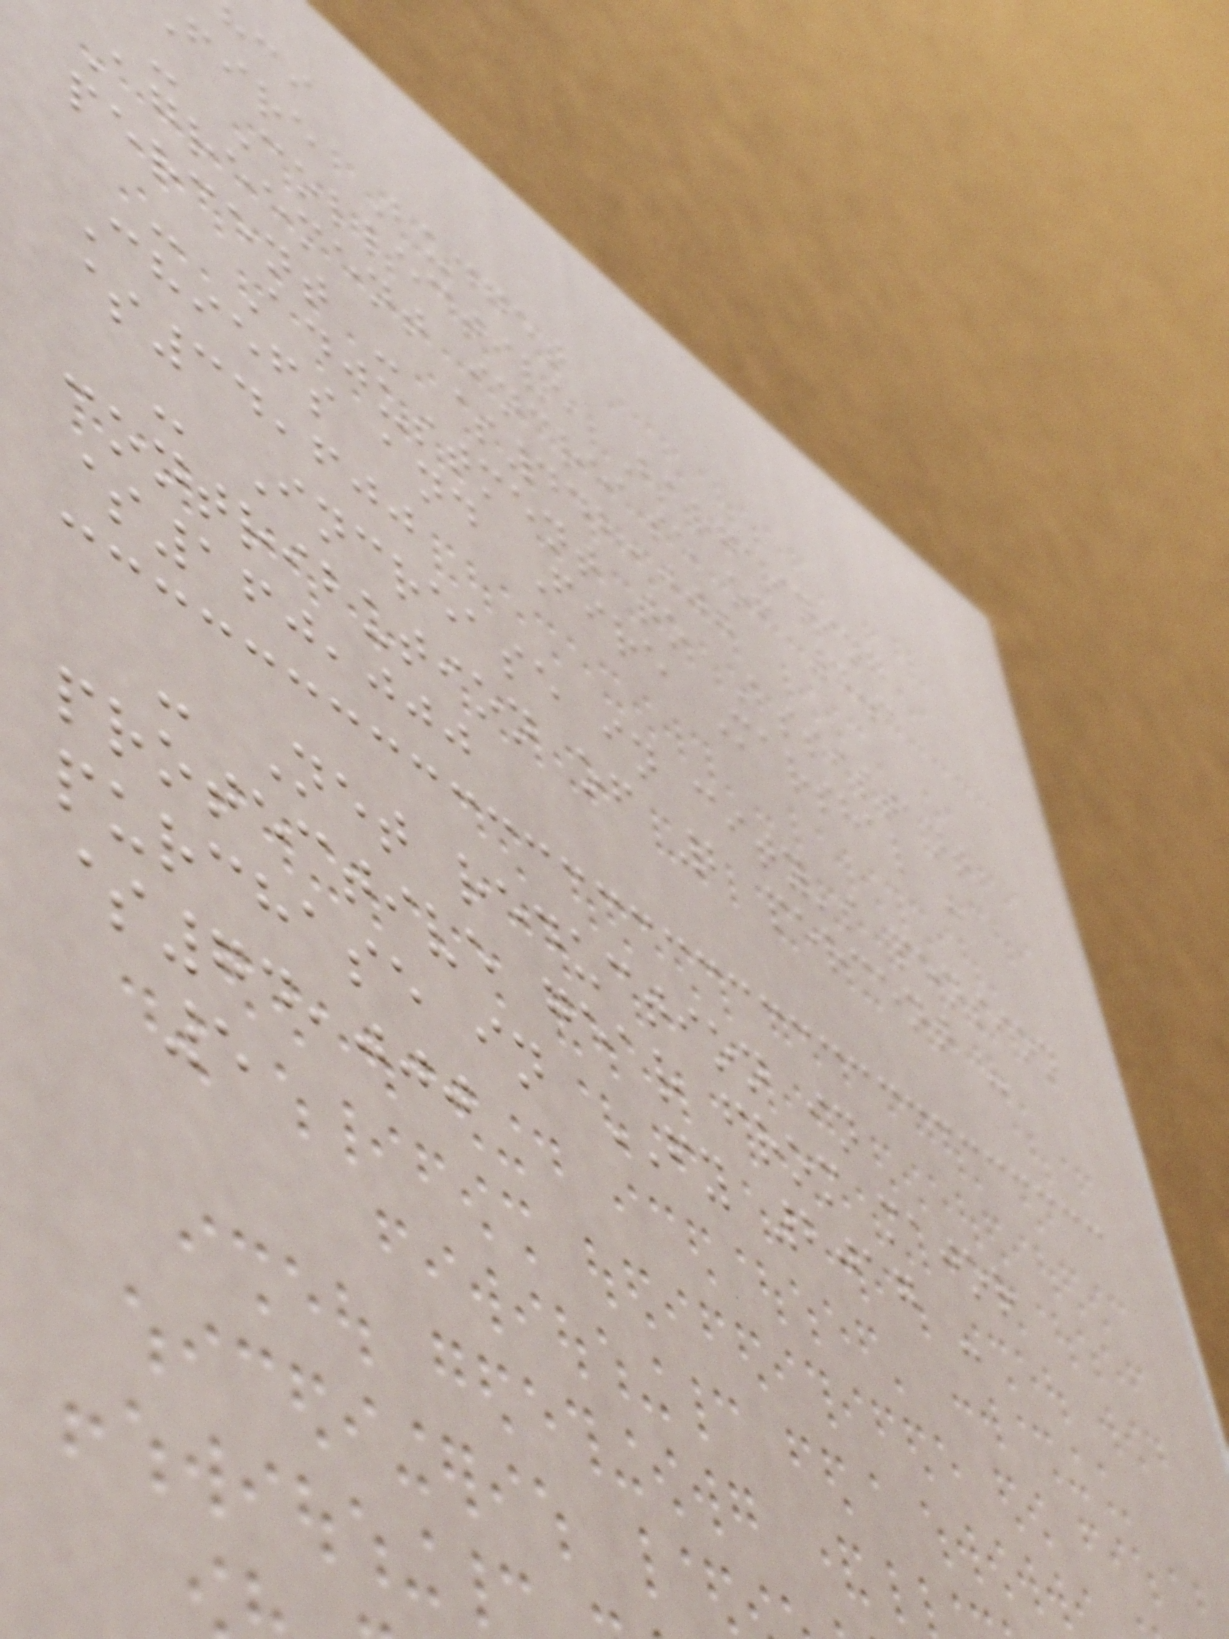fire Budget
- Collective Bargaining
Agreement increase of 4.3
percent - $442,000
- Adjustment to Assistant
Chiefs and Fire Marshal -
$34,600
- Increase in city's pension
contribution of 2 percent -
$160,000
- Net reduction in
protective gear from major
purchase in FY 2017 -
$74,000
5
